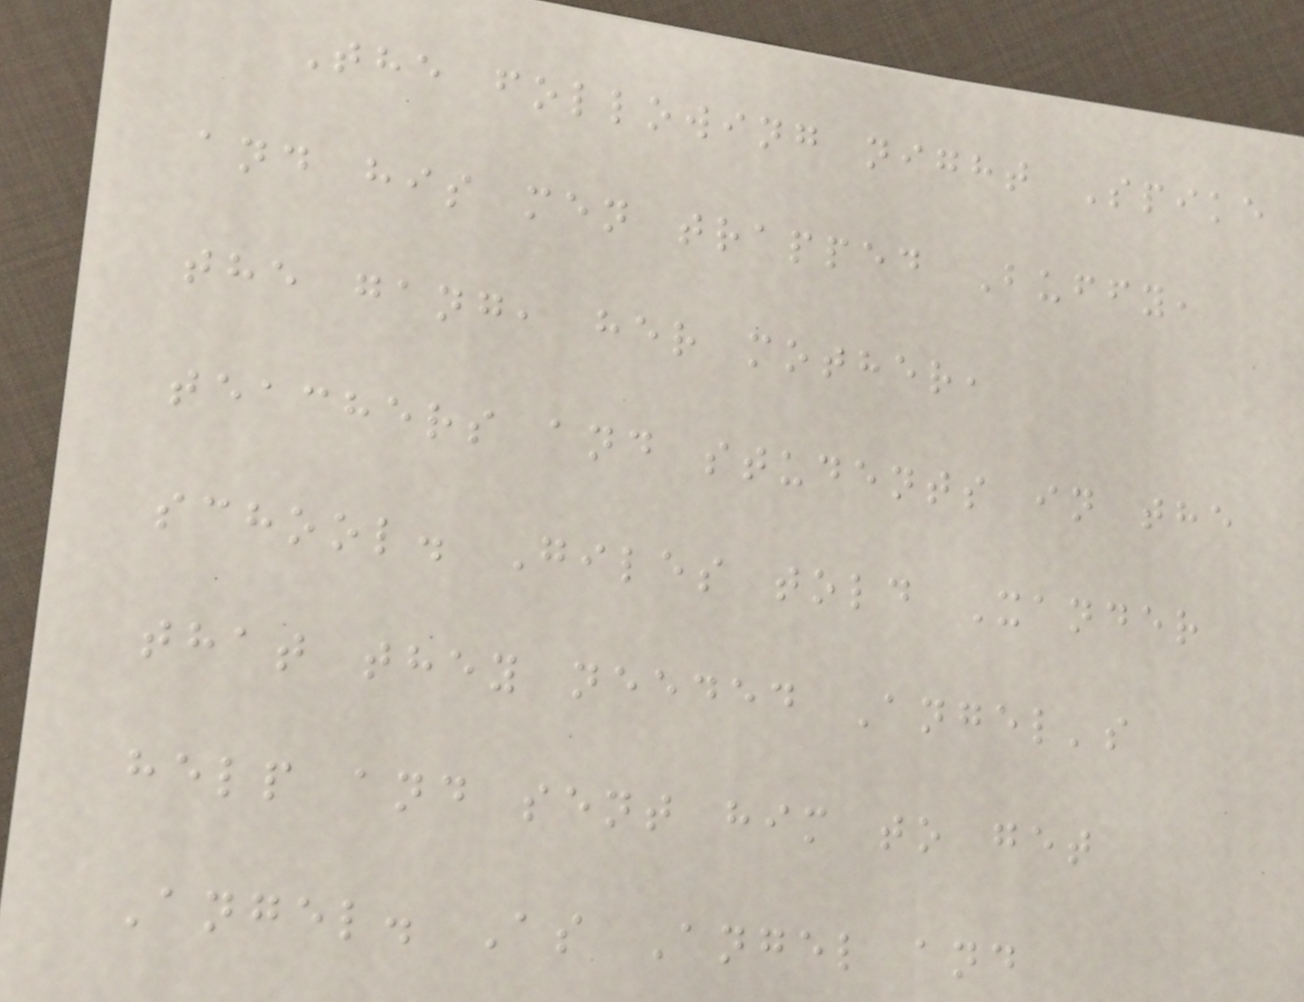The following night Spike
and his men trapped Buffy,
the gang, her mother,
teachers and students in the
school. Giles told Xander
that they needed Angel's
help and sent him to get
Angel. As Angel and
